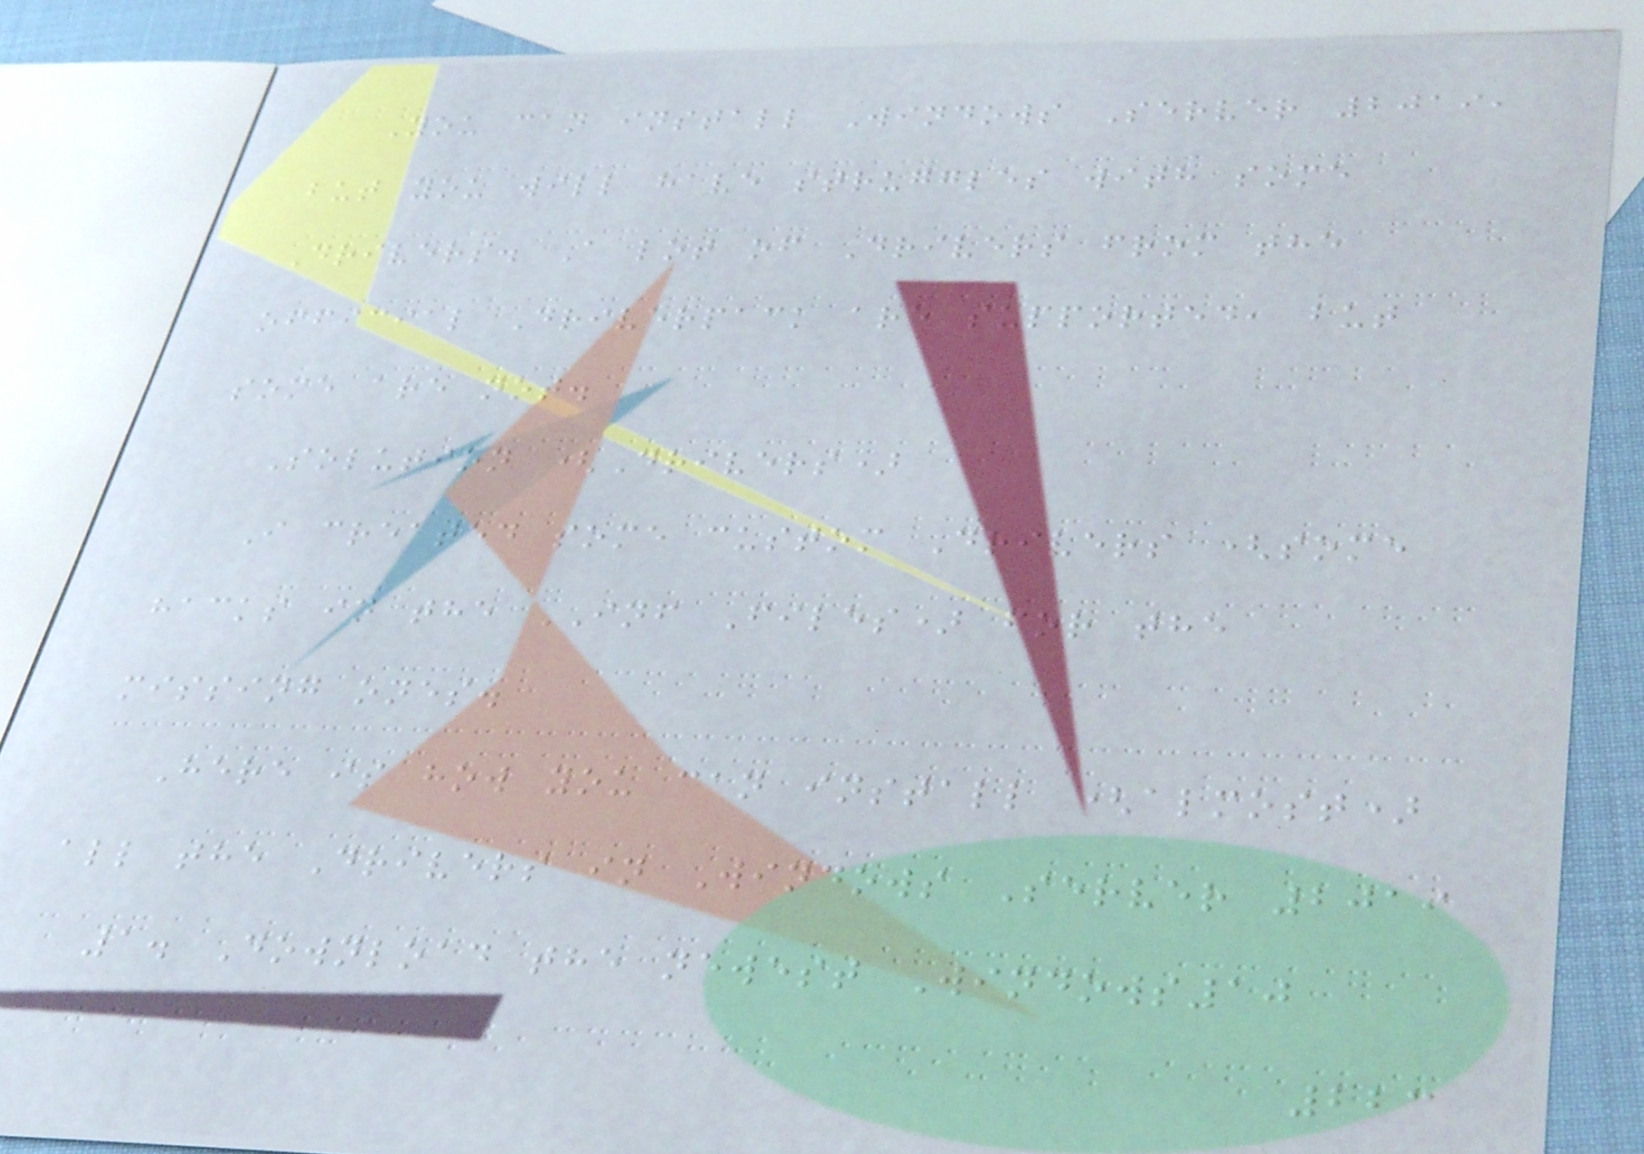You can install Windows Server 2019,
but you will have struggles with some
Drivers. A lot of Drivers from the
official Driverpack are supported, but
some are not.
Solution (Drivers)
I created some custom Drivers (some
hacks in the INF Files) for the
missing ones.
Here is how you can install (almost)
all the Drivers in Windows Server 2019
1. Download the newest Windows10
223
